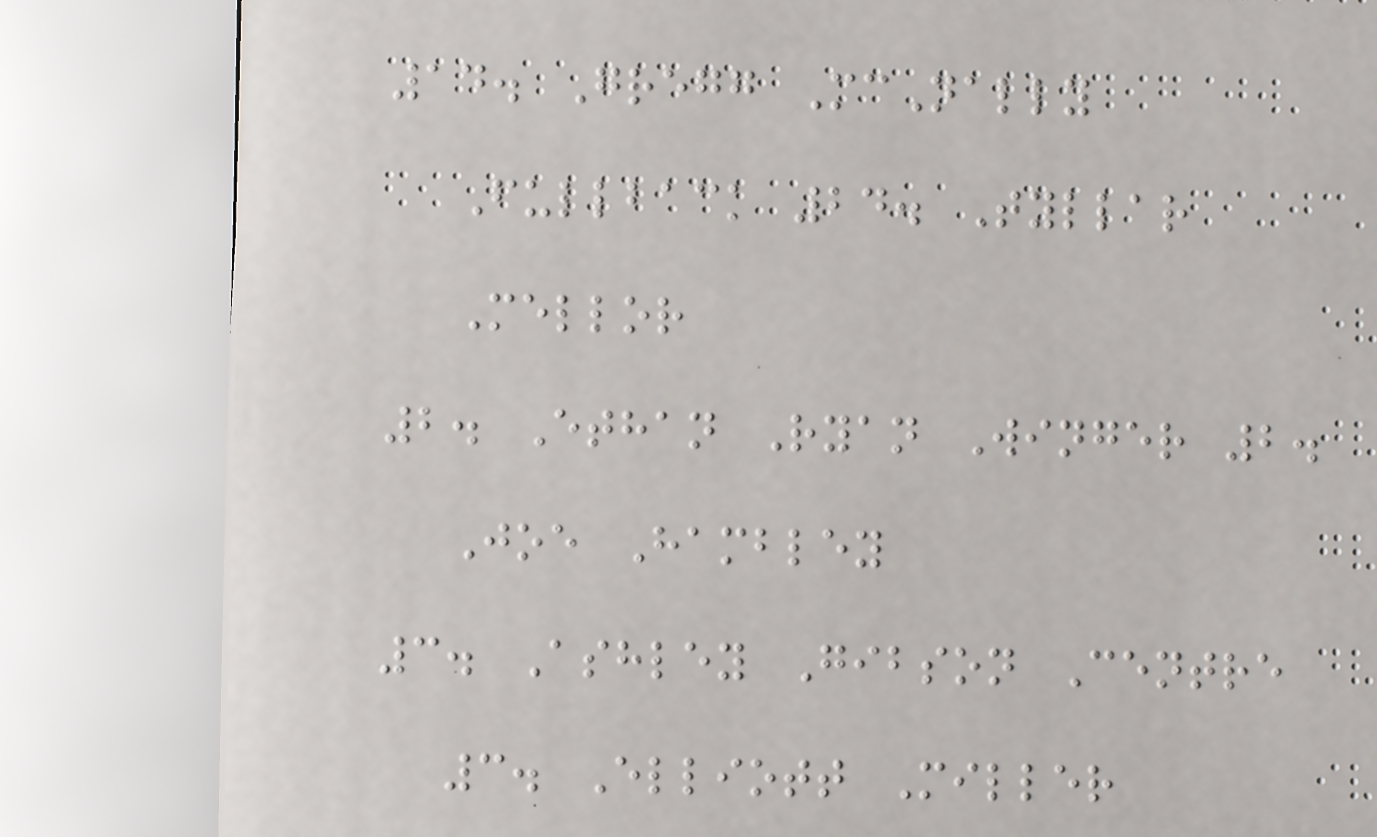14. Gregg McNally
Fullback 24. Tyllar
Mellor
2. Ethan Ryan Winger 2.
Joe Hambley
3. Ashley Gibson Centre
3. Elliott Miller
